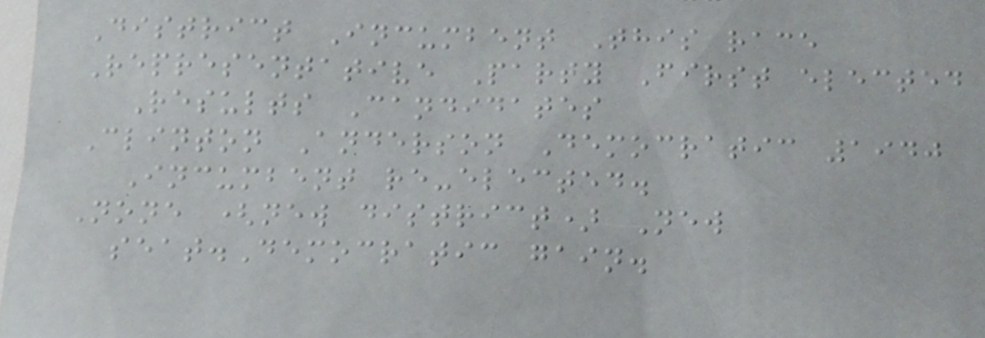District Incumbent This race
Representative Party First elected
Results Candidates
Clinton Anderson Democratic 1940
Incumbent re-elected.
None (new district) New
seat.Democratic gain.
